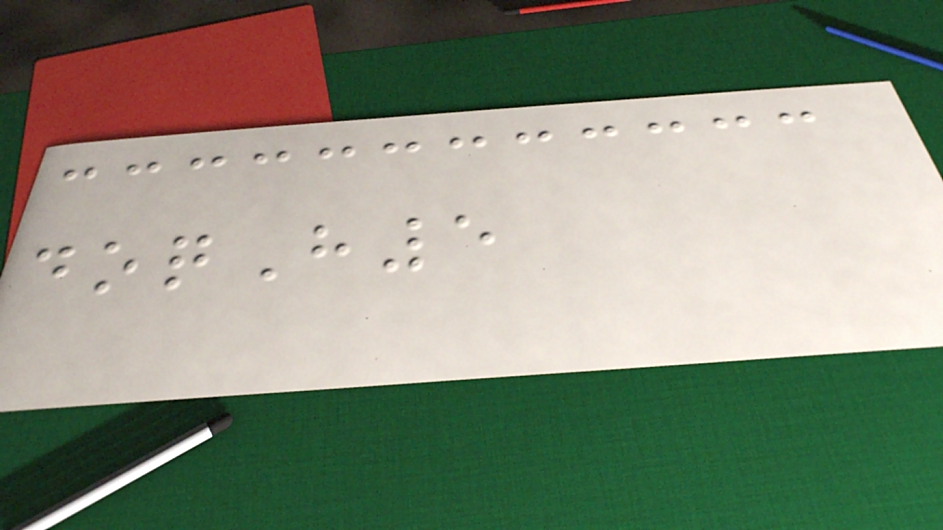doqH5
